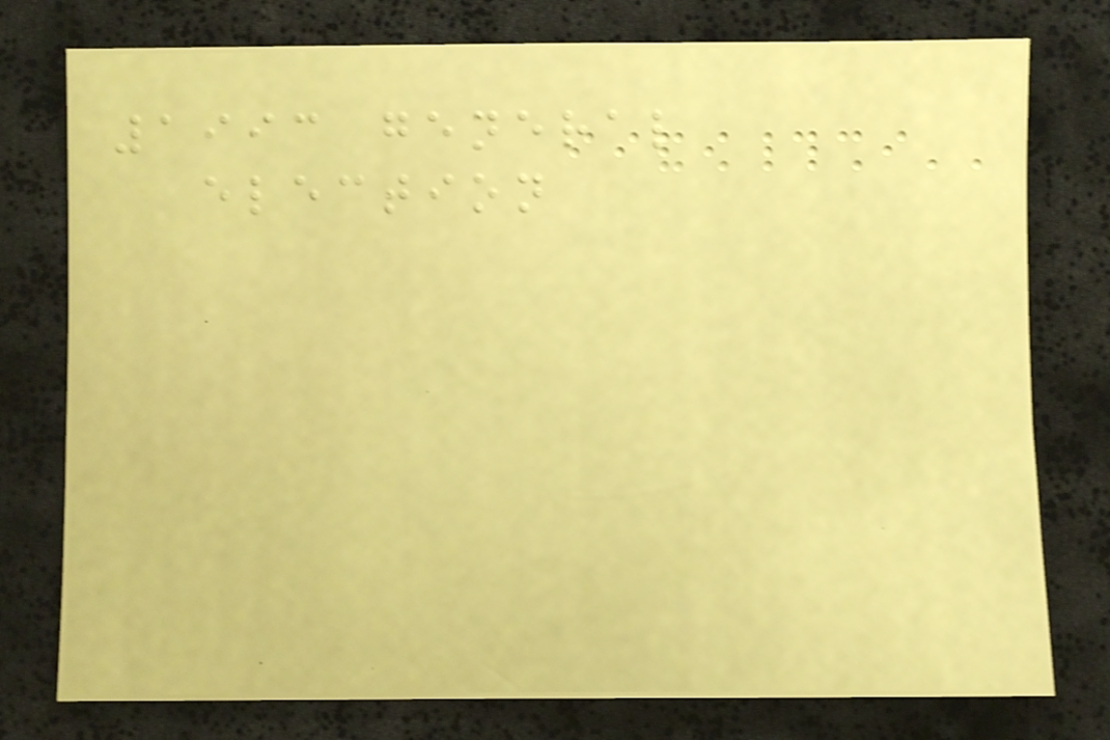1993 general
election
